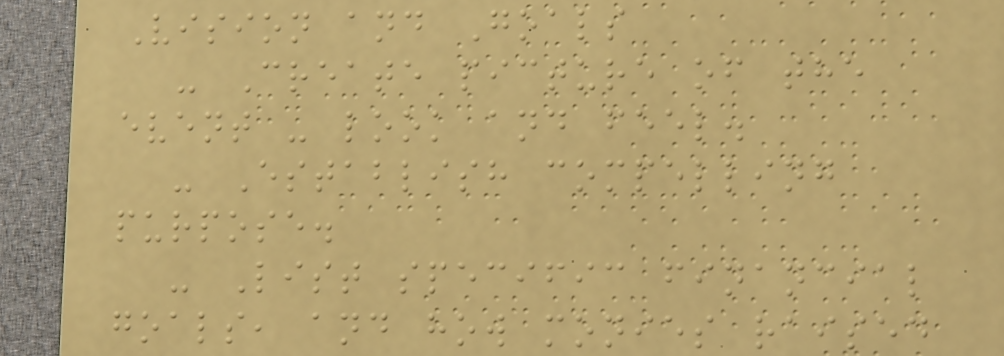Vision and Goals
- Create picture of the
event - look and feel.
- Establish compelling
purpose.
- List specific financial
goals, and how monies raised
